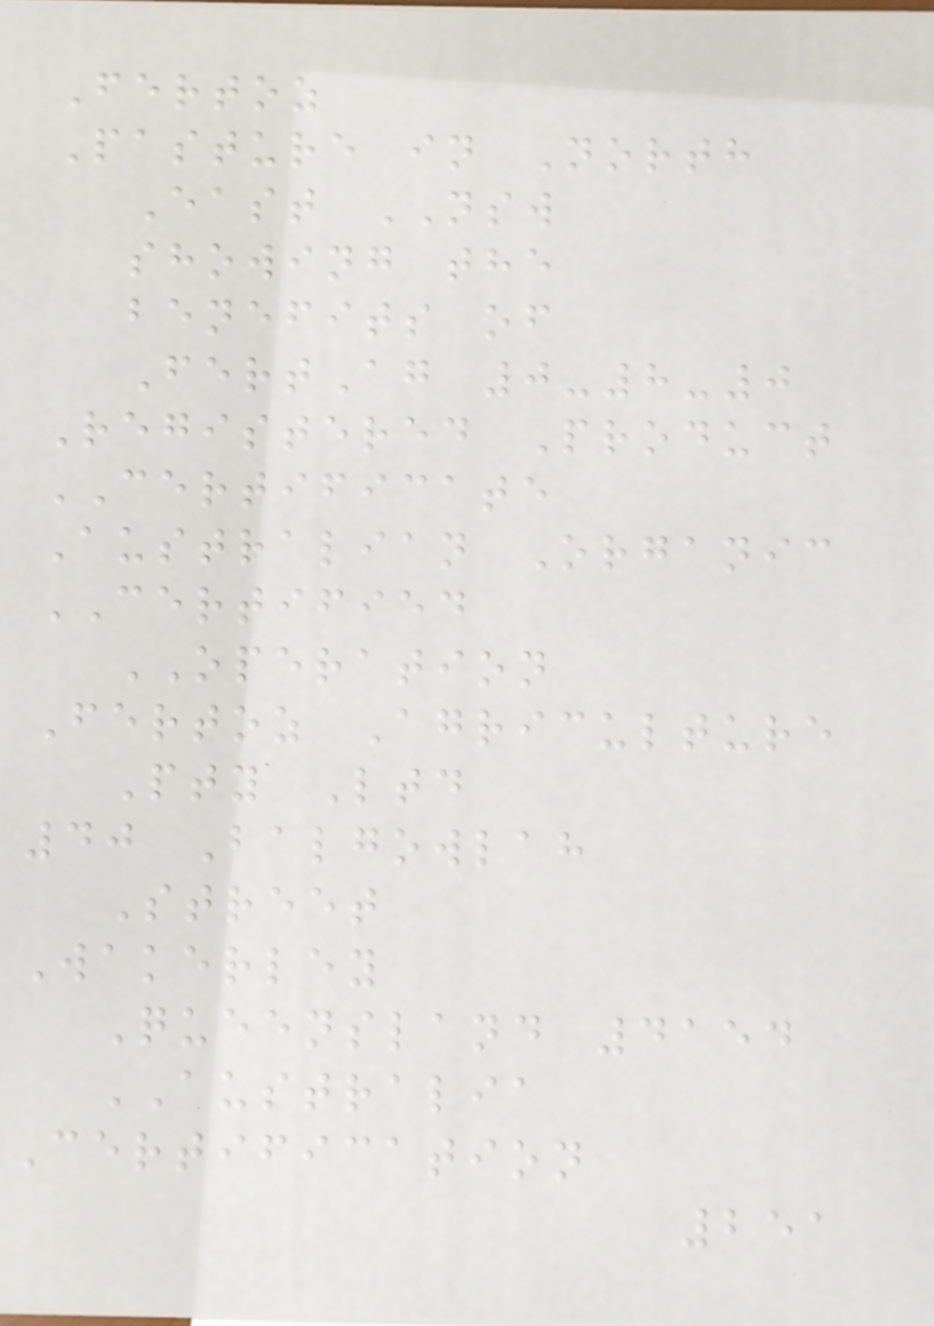Fertoz
Pasture in North
East NSW
showing the
benefits of
FertAg 0-8-0
Registered Product
CERTIFICATE
Australian Organic
CERTIFIED
OPERATION
Fertoz Agriculture
Pty Ltd
40 Balgowlah
Street
Wakerley
Queensland 4154
AUSTRALIA
Certification
251
